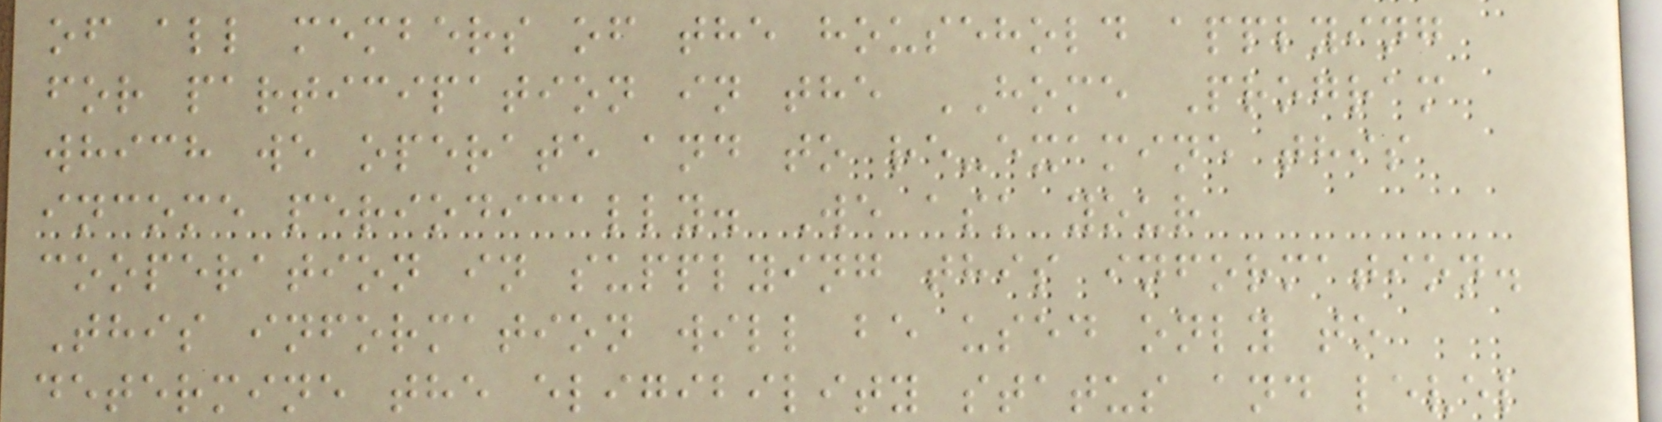of all members of the household applying
for participation in the HOME Program
which we operate and to re-examine this
income periodically. We ask your
cooperation in supplying this information.
This information will be used only to
determine the eligibility status and level
